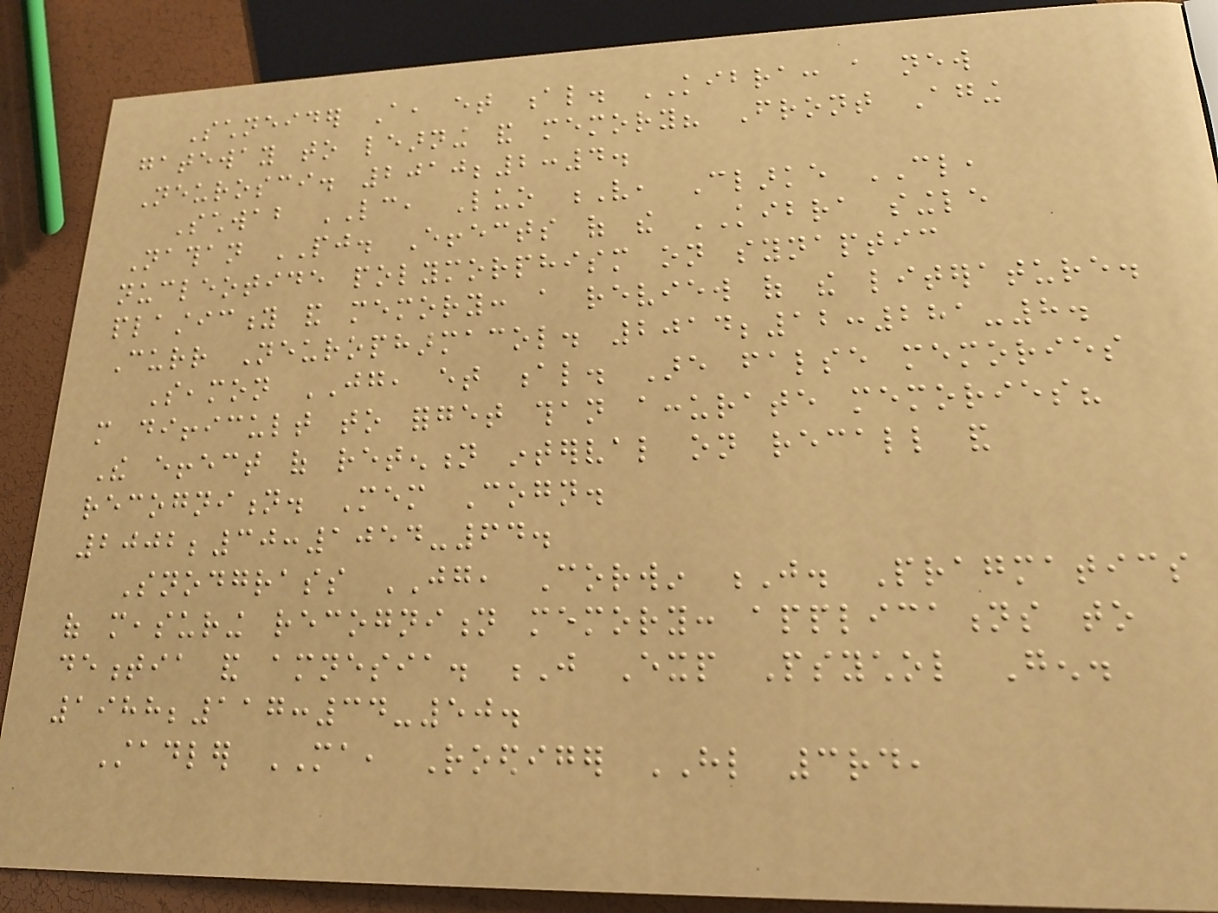Schneider A, et al. KIBRA: a new
gateway to learning and memory? Front Aging
Neurosci. 2010;2:4.
Schwab LC, Luo V, Clarke CL,
Nathan PJ. Effects of the KIBRA single
nucleotide polymorphism on synaptic
plasticity and memory: a review of the literature.
Curr Neuropharmacol. 2014;12:281-8.
Seamon JG, et al. Are false memories
more difficult to forget than accurate memories?
The effect of retention interval on recall and
recognition. Mem Cogn.
2002;30:1054-64.
Snodgrass JG, Corwin J. Pragmatics
of measuring recognition memory: applications to
dementia and amnesia. J Exp Psychol Gen.
1988;117:34-50.
Stadler MA, Roediger HL 3rd,
